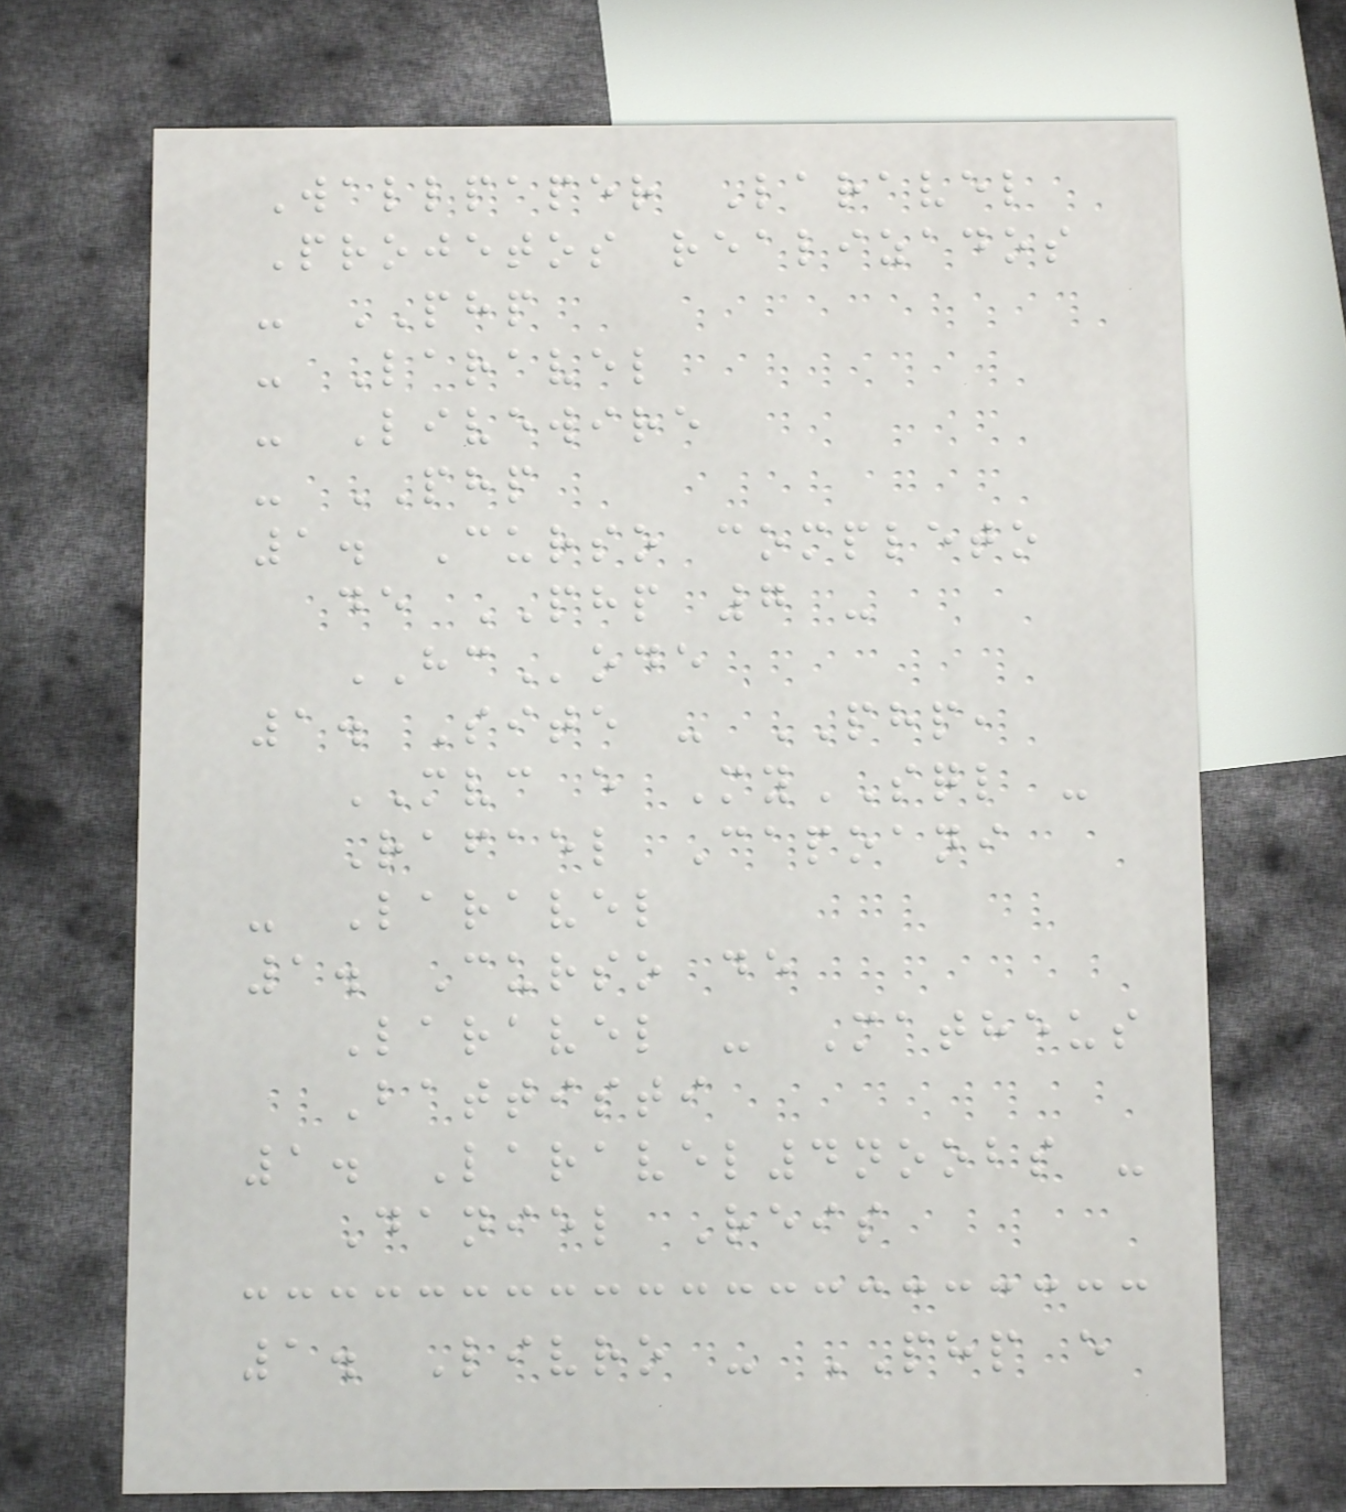Wallpaper Laravel
Projetos realizados
- PHP
- Laravel
- Livewire
- PHP
1. Curso completo
de PHP 7 -
HCode
1. Site - PHP,
MVC e MySQL -
Rafael Capoani
- Laravel
1. Curso de
Laravel - Matheus
Battisti
1. Laravel4noobs -
Daniel Reis
1. Livro - PHP e
